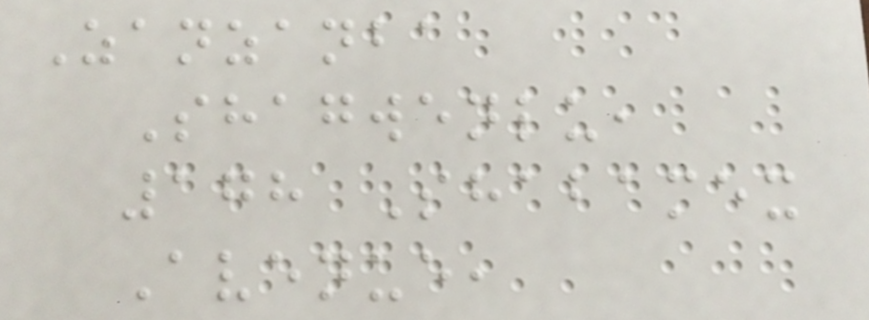Zanzanba
Shagwenlu,
178 Shabamex
Avenue,
